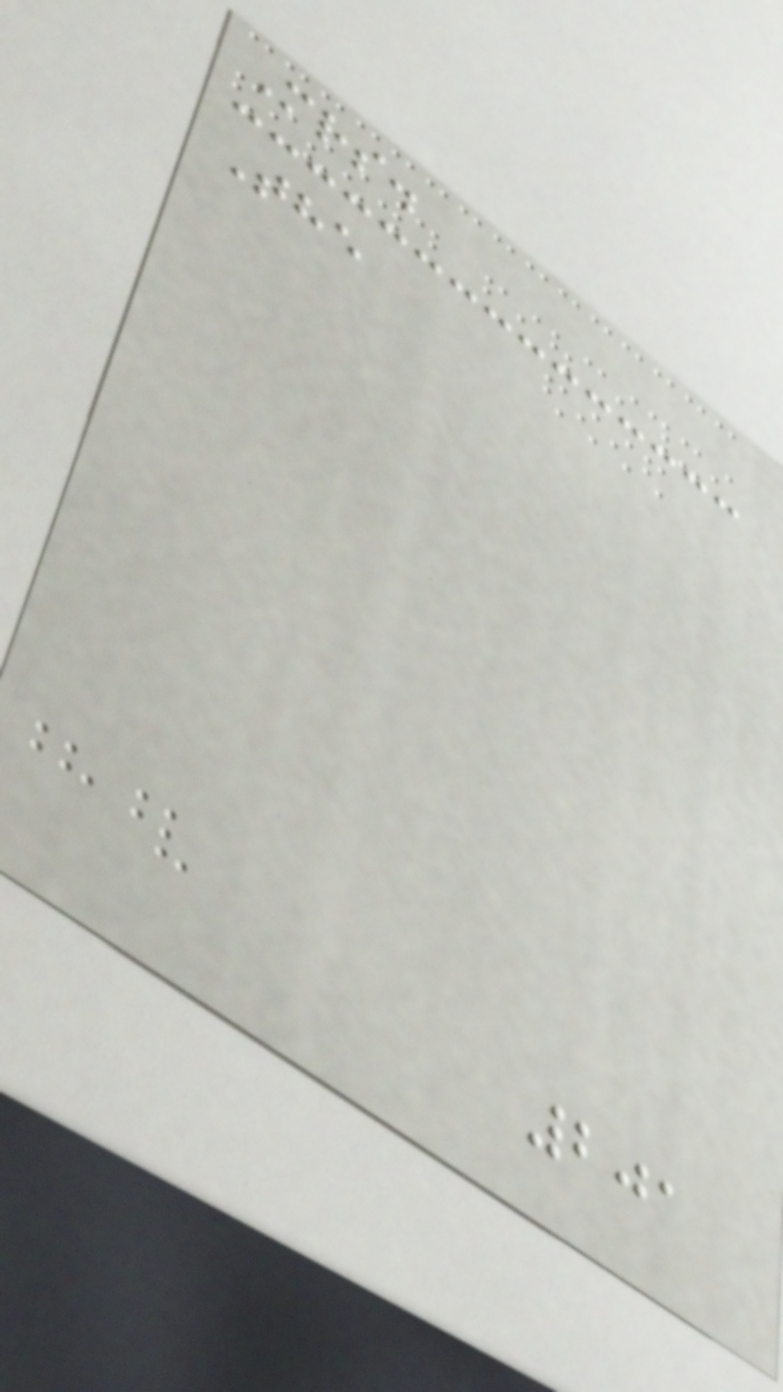Mrs.
The
201
